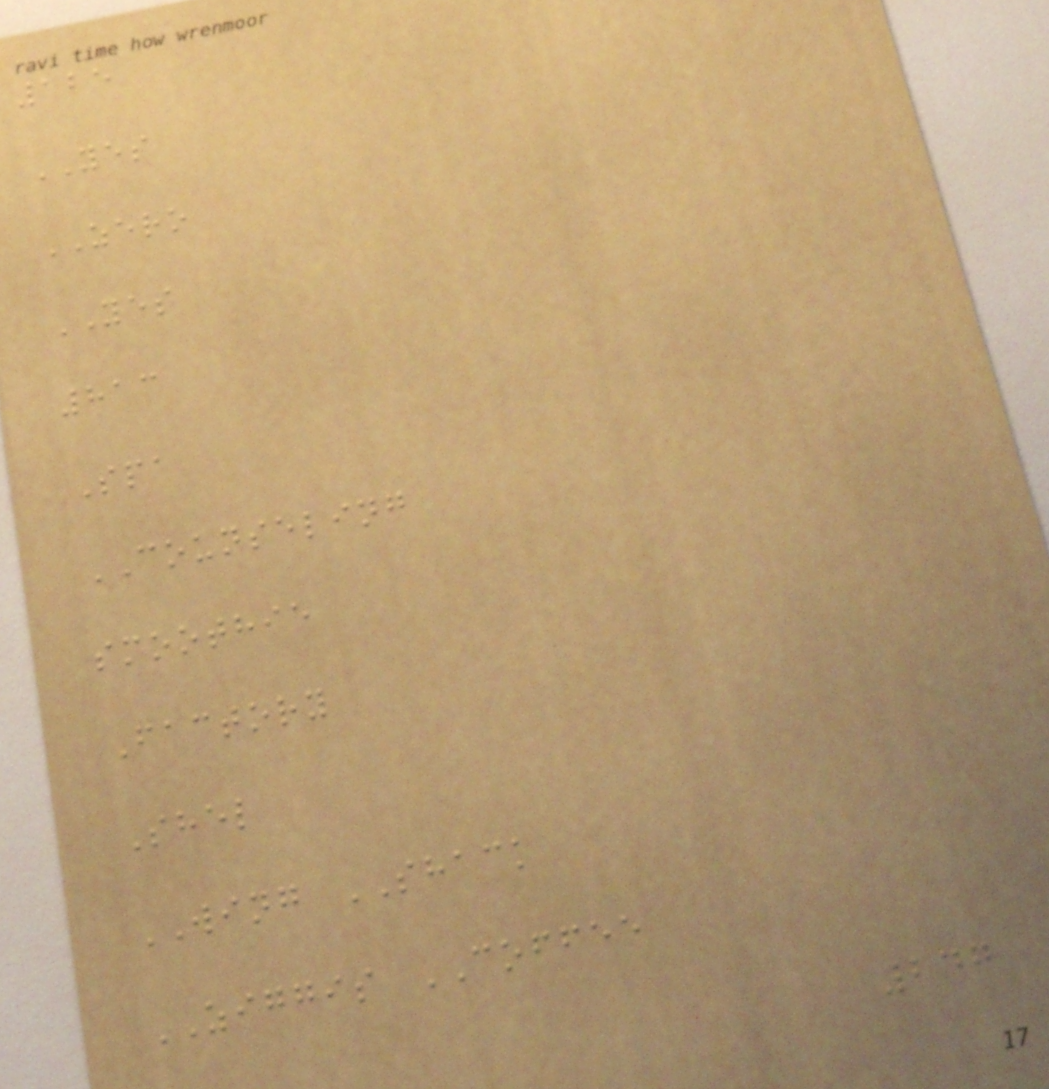125
YES
ZERO
YES
813
Spa
COUNSELING
smoothie
Factory
Shel
WING SHACK
ZIGGIS COFFEE
247
